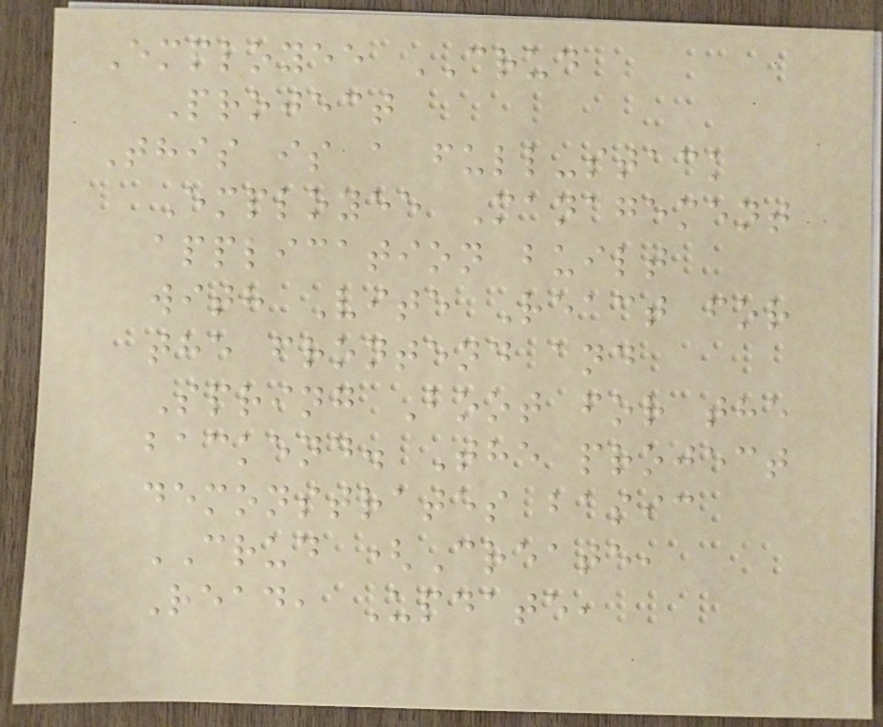Employee CRUD
Project
This is a full-stack
Employee Management
application built
with Vite React for
the frontend and
Spring Boot for the
backend. The project
demonstrates basic
CRUD (Create,
Read, Update,
